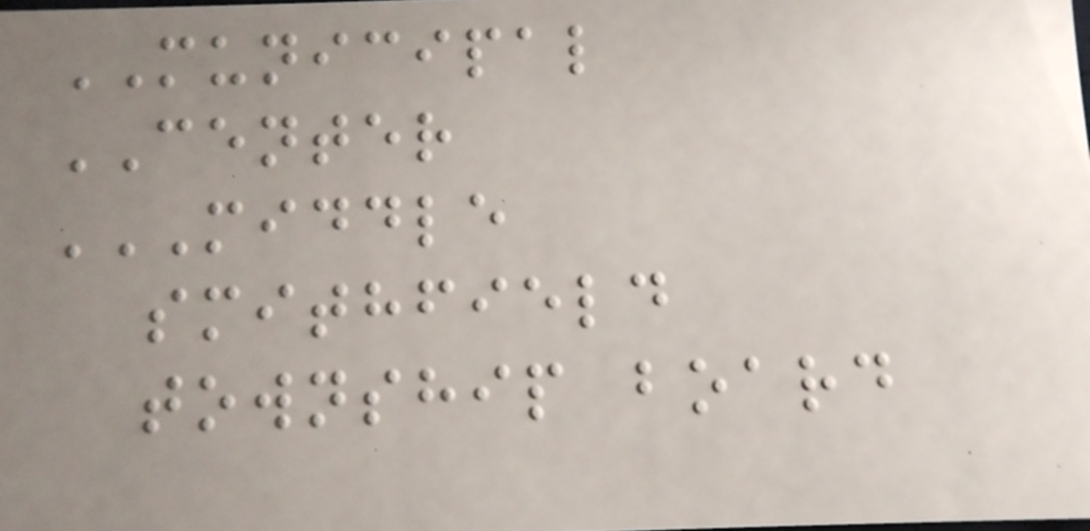MUNICIPAL
CENTER
MIDDLE
SMITHFIELD
TOWNSHIP BOARD
